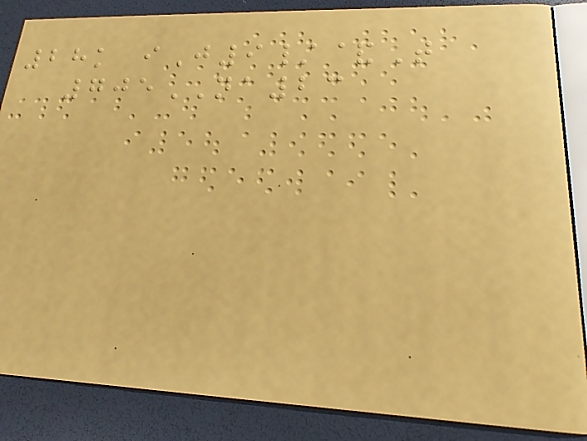28k iJ9/&T
705NA23
